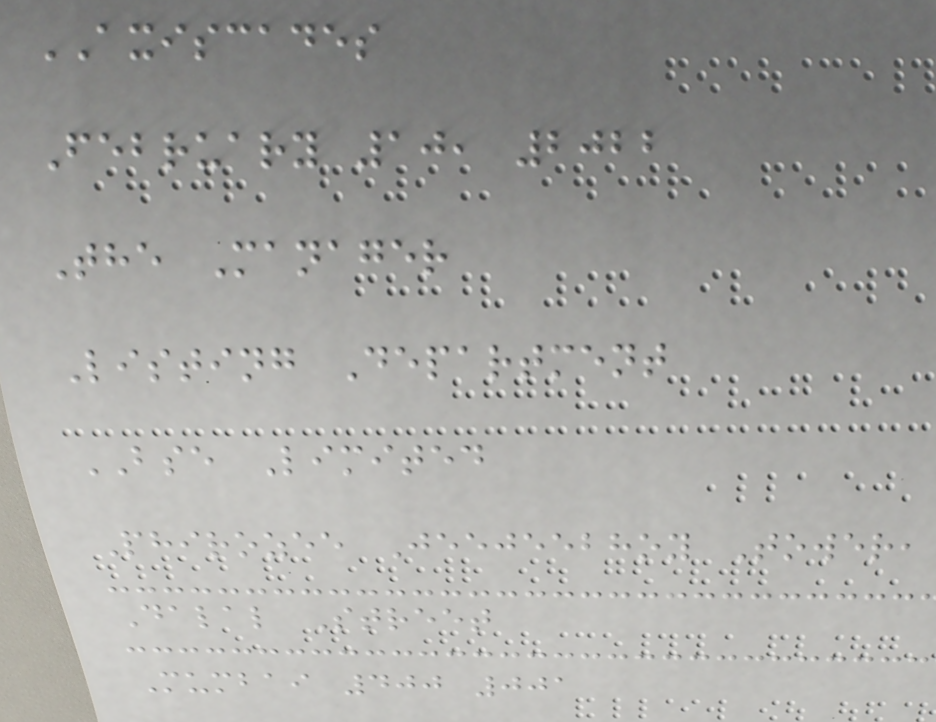AXISCADES
February 10, 2022
The Manager
Listing Department
BSE Limited
Phirozee Jeejeebhoy Tower,
Dalal Street
Mumbai 400 001
